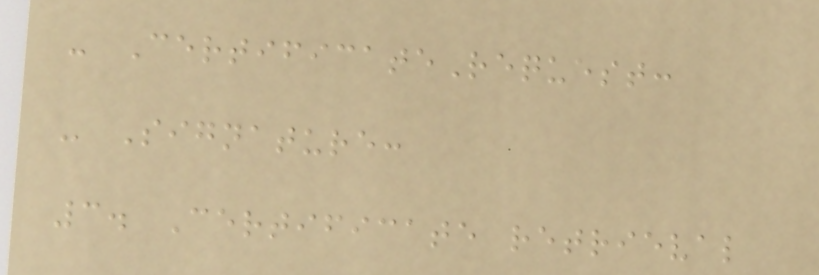- CertificateRequest:
- Signature:
3. Certificate retrieval
